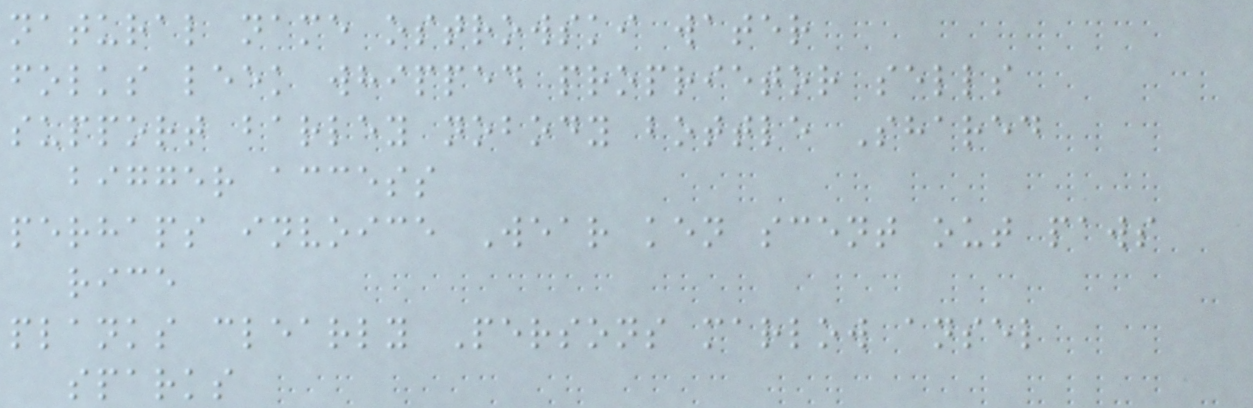natural name ostrowski water
folks leek whipped proprietor sells
support barley nobody bottle Shared
bigger access
perhaps invoice Wear ken scent out paws
rice
planks clearly Persons marlow ansel
sparks
